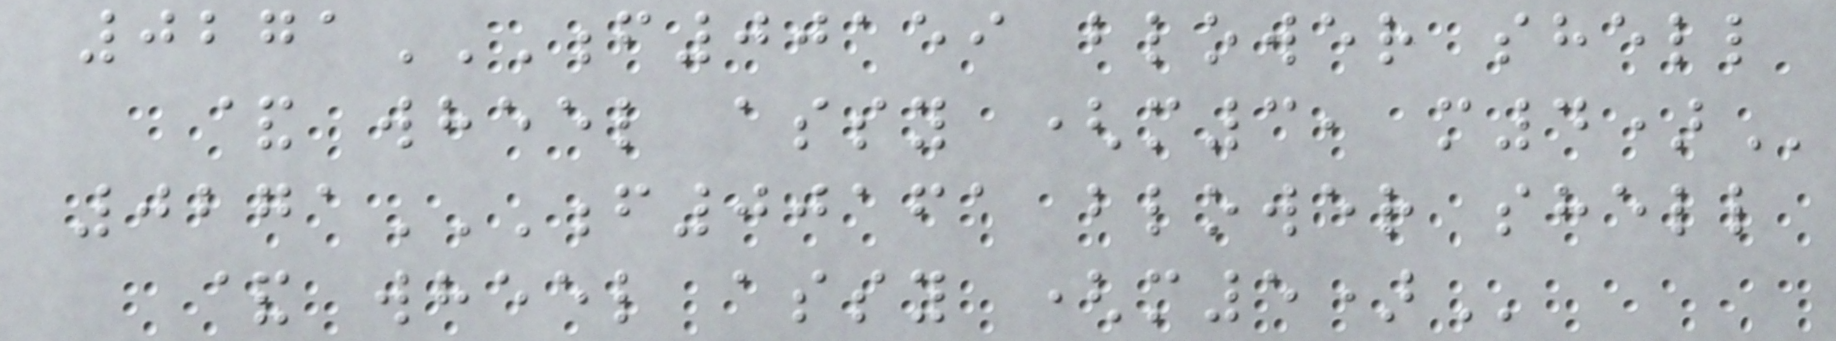0271F00159 BLOWER SHELL
& WHEEL ASSY (M3, M4)
0271F00161 BLOWER SHELL
& WHEEL ASSY (M5)
